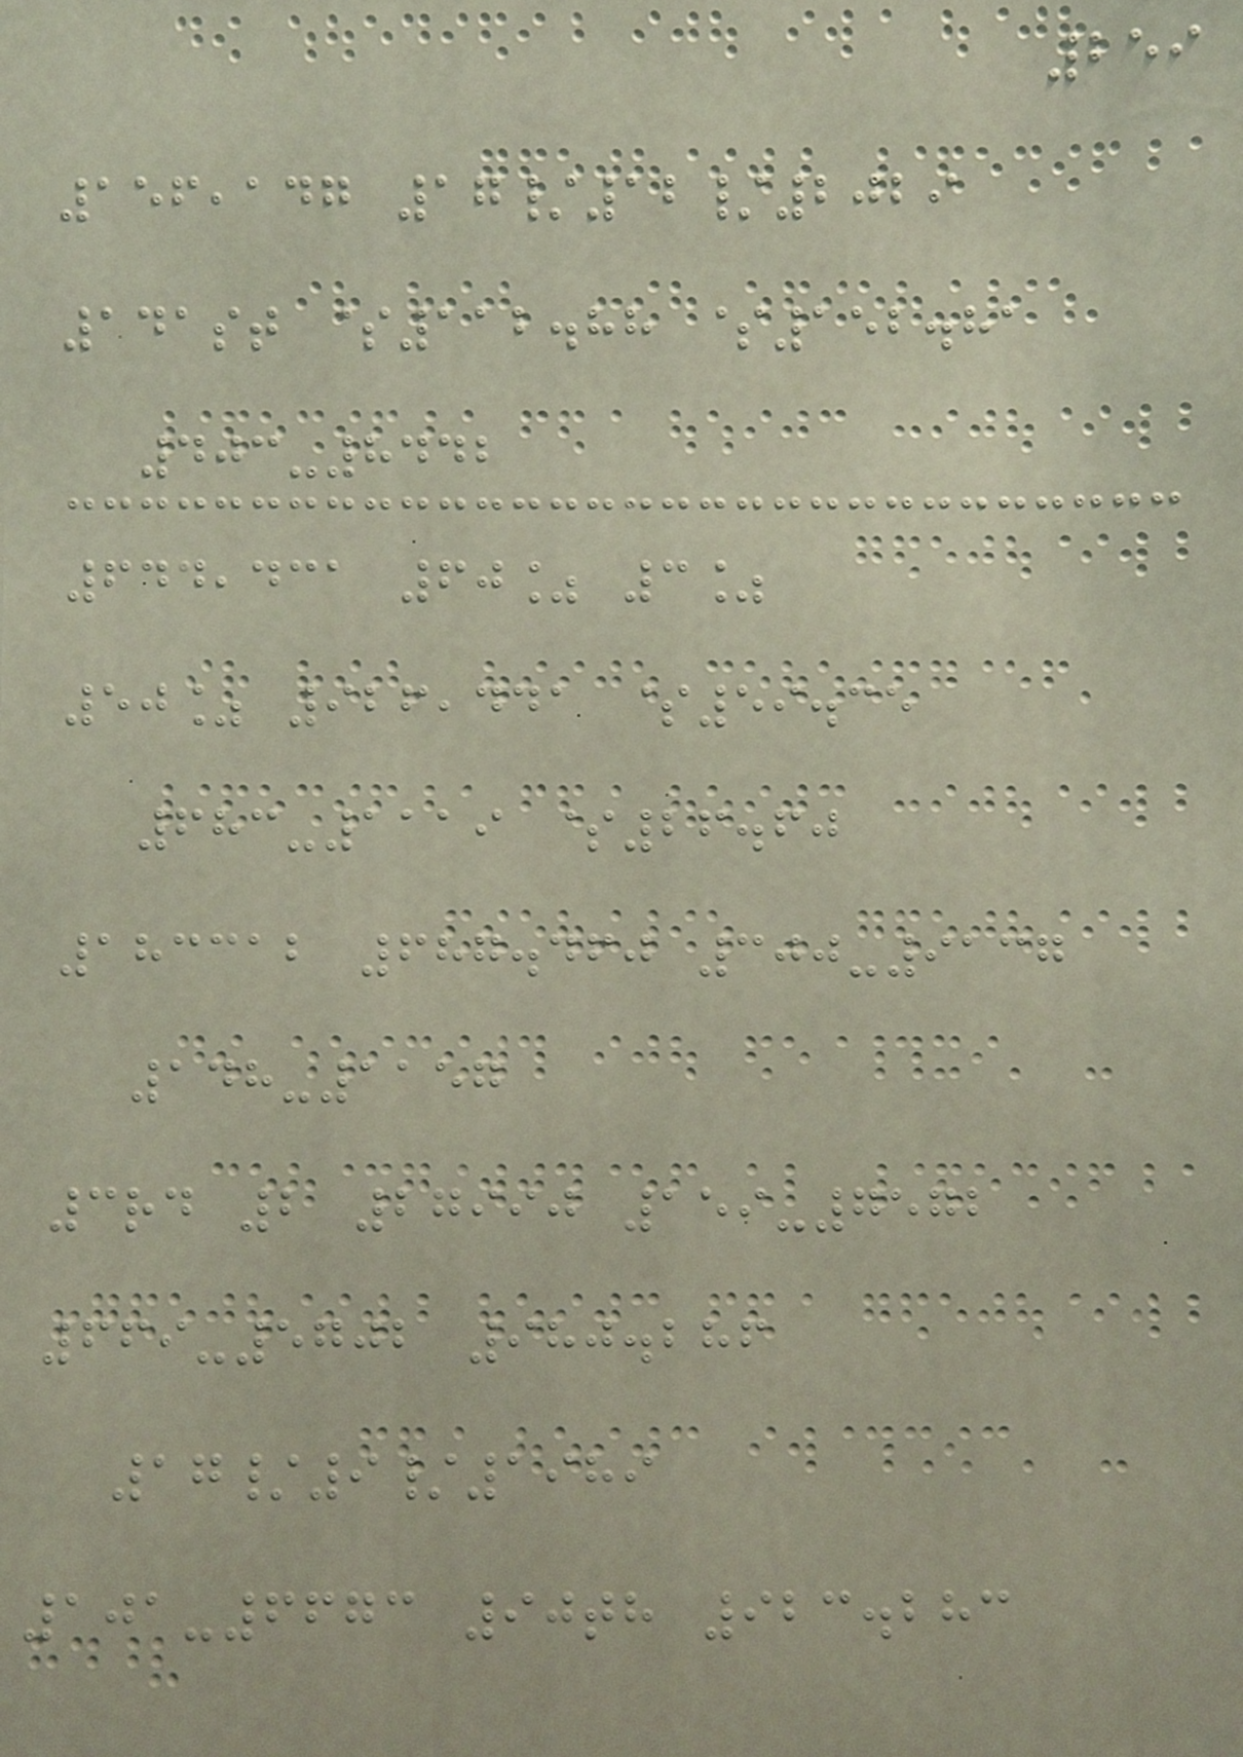259
156,147 17/12/2029
141st $112.88 $152.81
403-8442
644,431 60% 3%
50% 926,441 $59.35
683-1119 $26.60
183312 687.460 300-9137
148-1157
3rd 2 27990 159-7572
669-5702 980.286
17/9/1989
101-6673 90th 923.283
